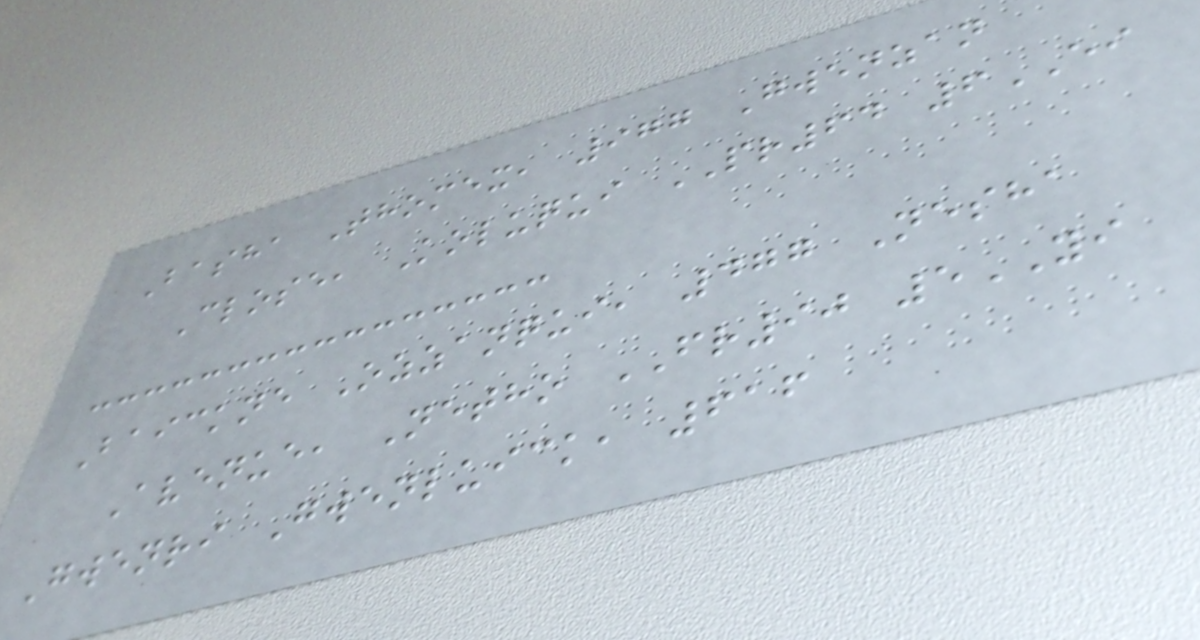Basha Thomex, 977 Gwenzan
Close, Koluqui PR64 6EI
Baickne Ozzanqui, 477 Nesha
Avenue, Netho FR90 5YI
Gwenri Gwenluick, 616
